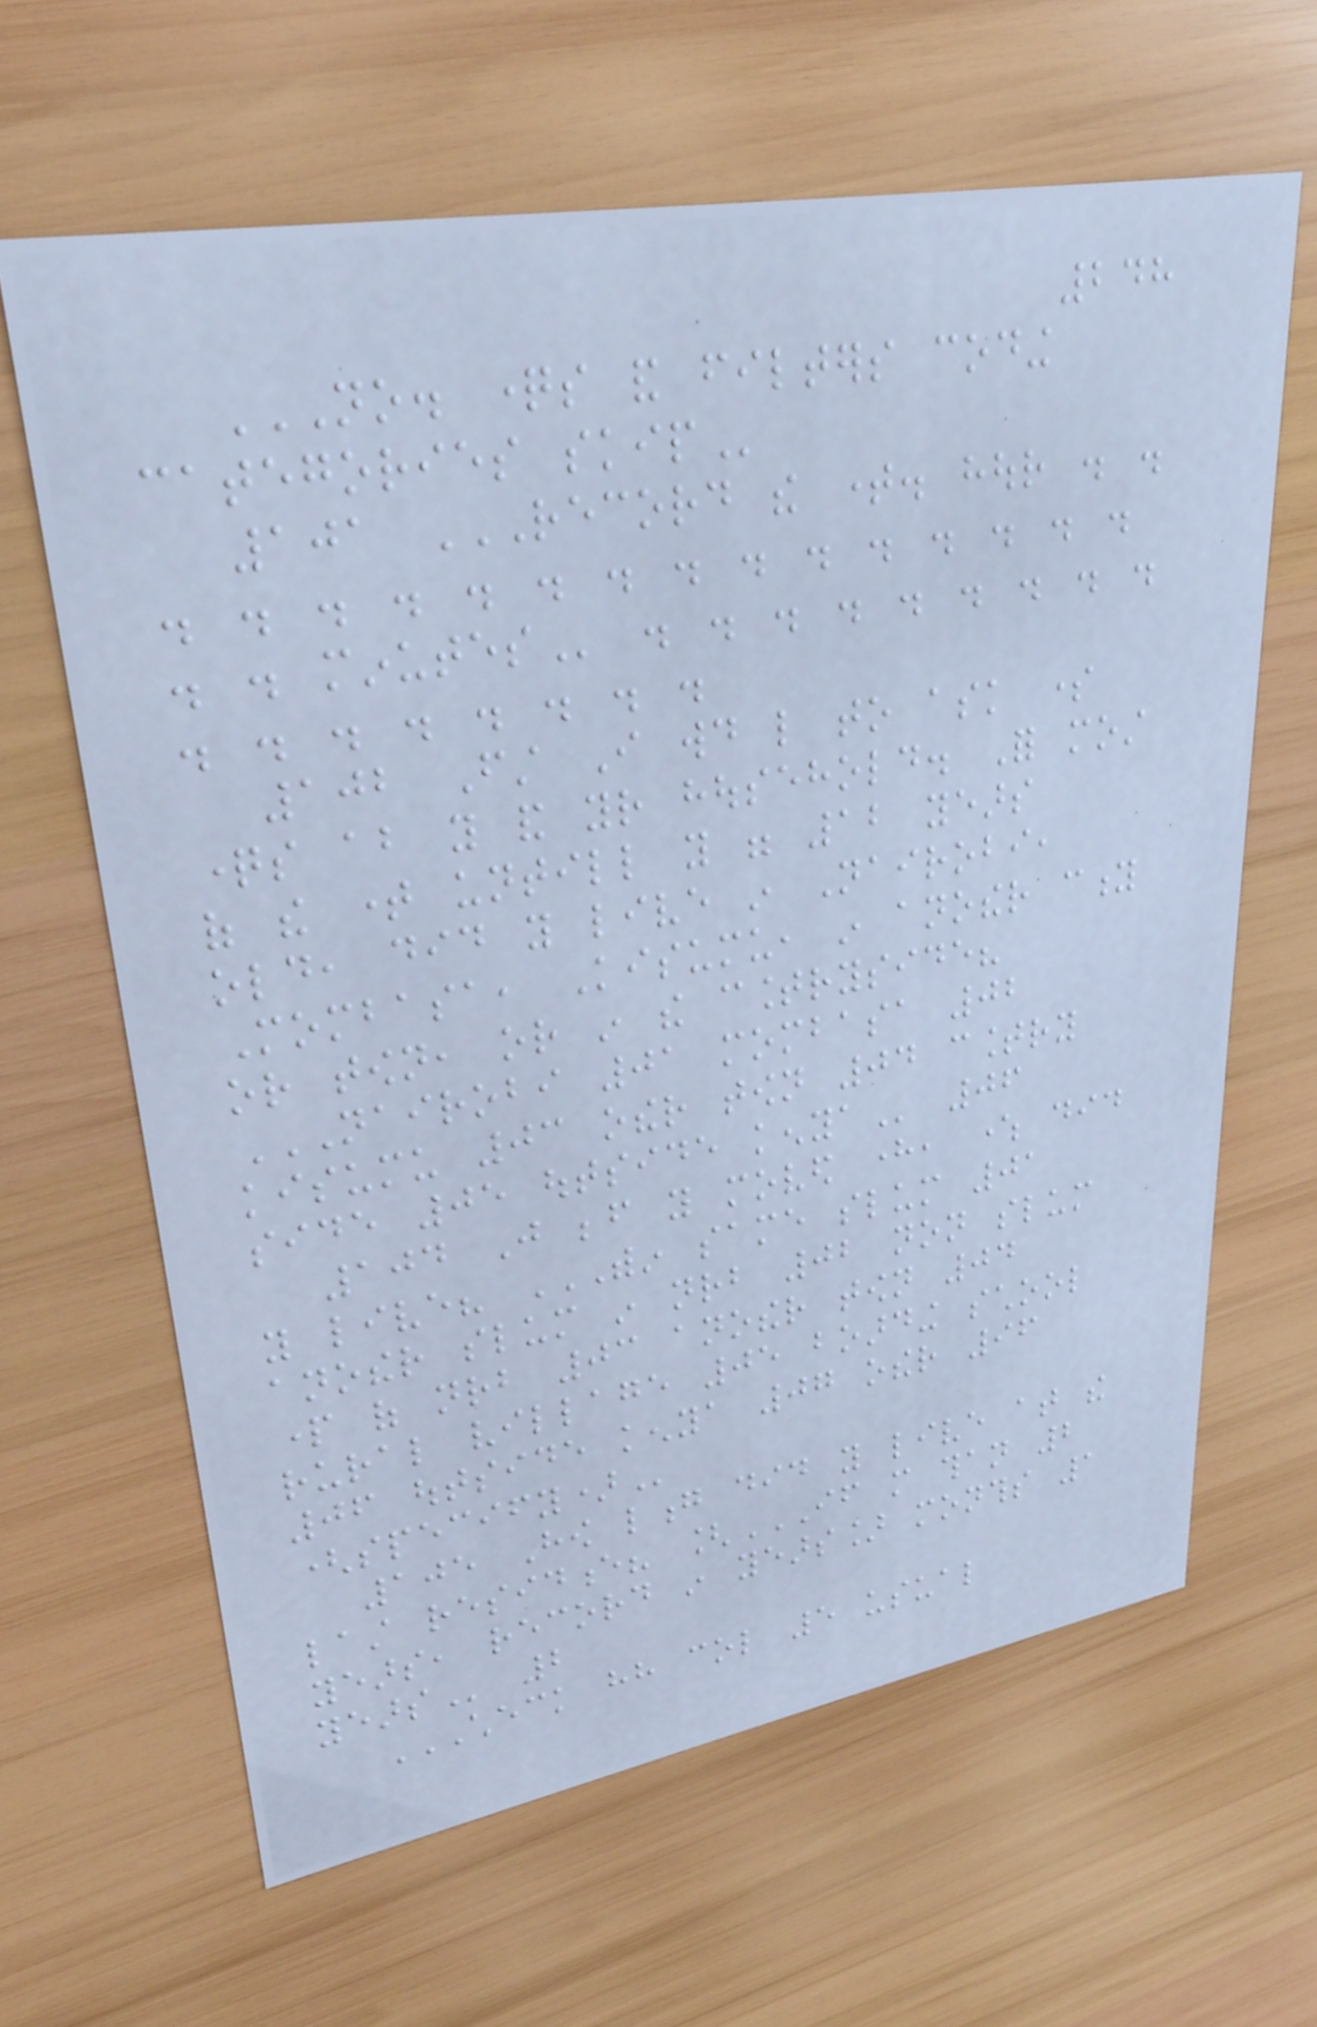248
NO. QUESTIONS AND FILTERS CODING
CATEGORIES SKIP
101 RECORD THE TIME. HOUR . .
. . . . . . . . . . . . . . .
. . MINUTES . . . . . . . . .
. . . . . . . .
102 First I would like to ask some
questions about you and your household. For most
of the time untill you were 12 years
old, did you live in Nairobi,
Mombasa, Kisumu, in another city
or town, or in the countryside?
NAIROBI 01 MOMBASA 02
KISUMU 03 OTHER TOWN 04 COUNTRY
SIDE 05 OUTSIDE KENYA 06
104 Just before you moved here, where did
you live? WITHIN SAME SLUM 01
ANOTHER SLUM IN NRB 02 NON SLUM
PART OF NRB 03 ANOTHER TOWN 04
RURAL VILLAGE 05 BOARDING SCHOOL
06 OUTSIDE KENYA 07 OTHER 96
(SPECIFY)
105 How long did you live at the
last residence? [IF MORE THAN 2
YEARS, RECORD IN YEARS] MONTHS 1
YEARS 2
CHECK HH COL 5 USUAL
